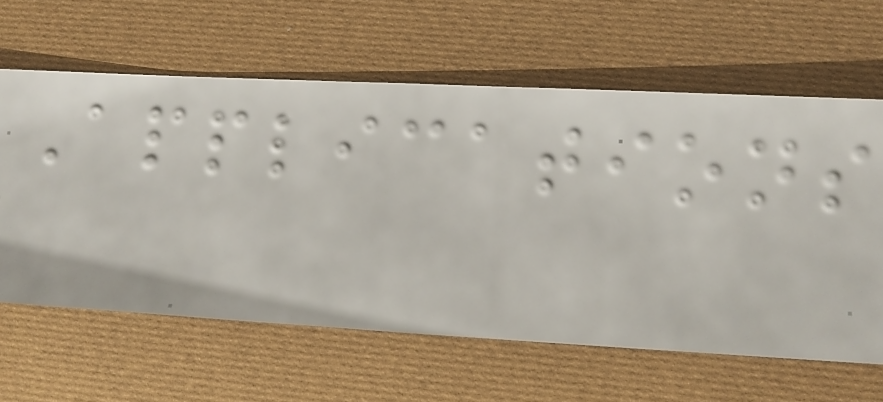Applications
